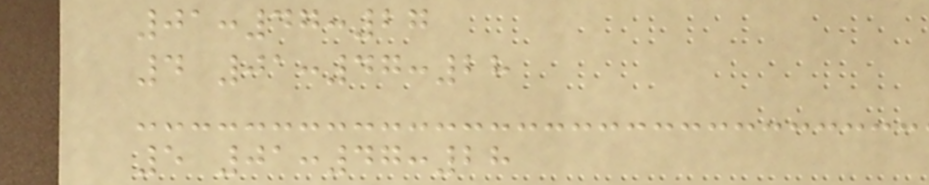01:47:27
4 01:47:28
5 01:47:28
